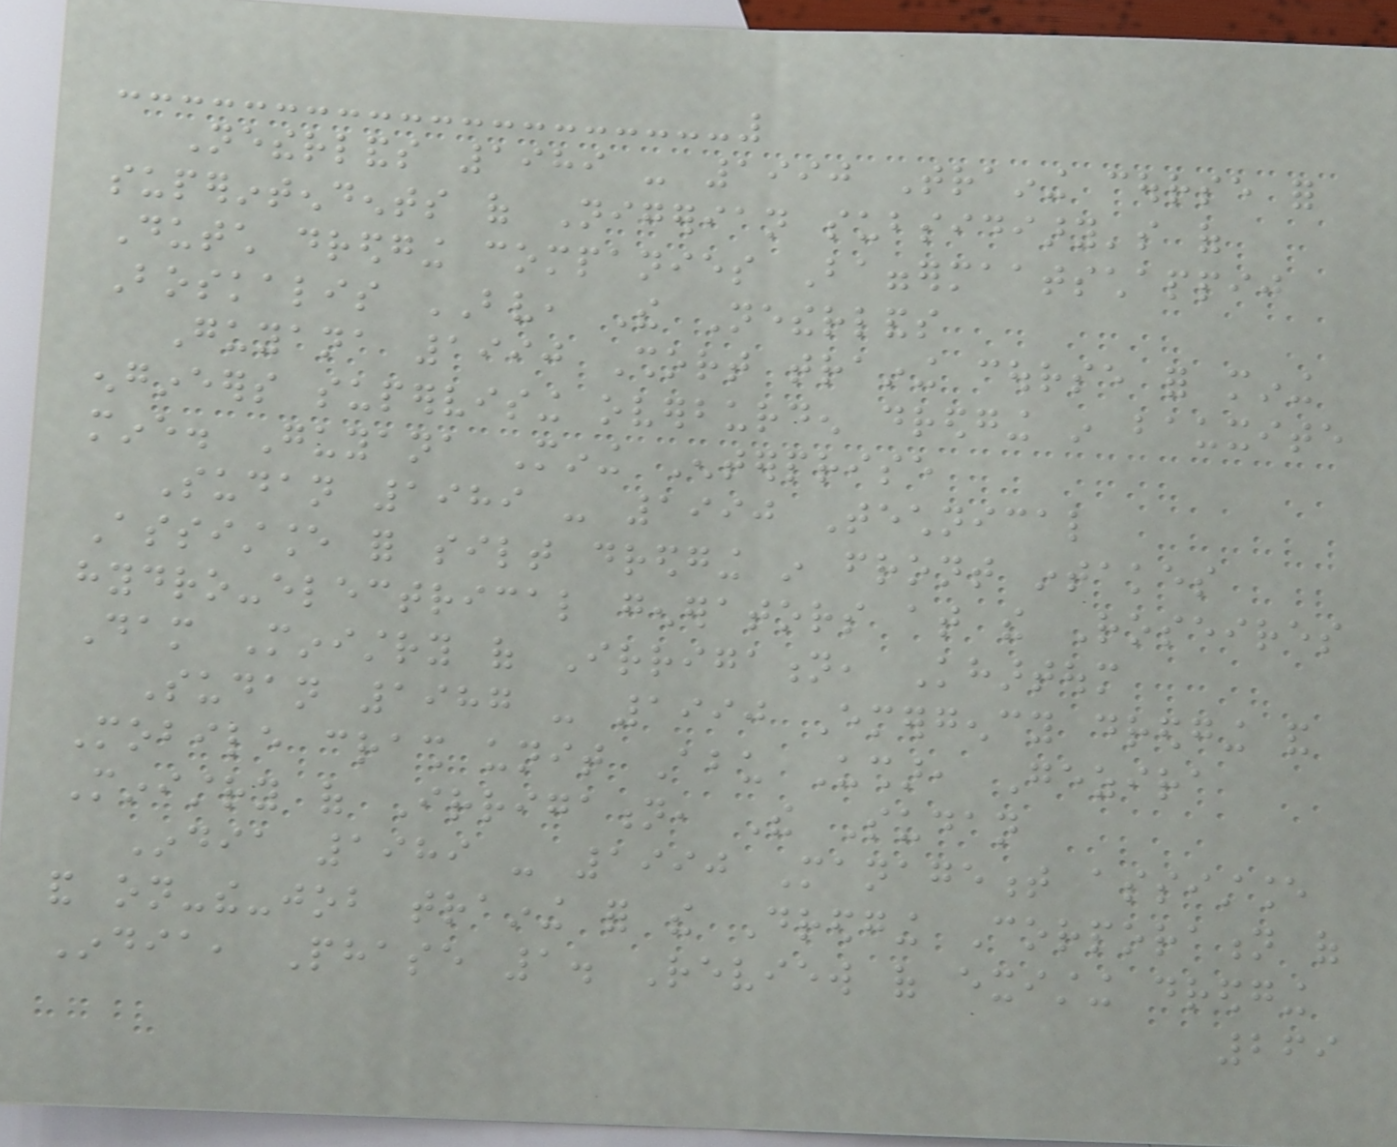Netherlands 1989 - 1990 Training course for
superintendents of Nigerian subsidiary's of
Dutch dredging companies Baggermaatschappij
Boskalis BV, The Netherlands
Guyana 1990 Short training course for mining
engineers supervising overburden dredging in bauxite
mine. Guyana Mining Enterprise
Sudan 1989 - 1990 Technical
Assistance for silt dredging in front intakes
hydro-electrical generators at the Roseires
Dam Ministry of Irrigation, Khartoum
Sudan 1987 - 1990 Emergency dredging and
Mobile crash unit Abu Ushar, Gezira
Ministry of Irrigation, The Sudan
India 1989 - 1990 Management assistance
and on-the-job training for the Dredging Corporation of
India, Phase 1. Review of existing dredging
269
